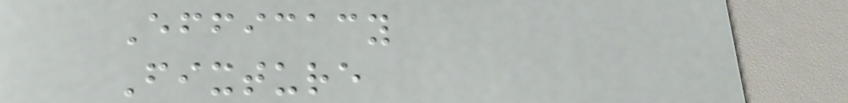Efficacy
Fixture
